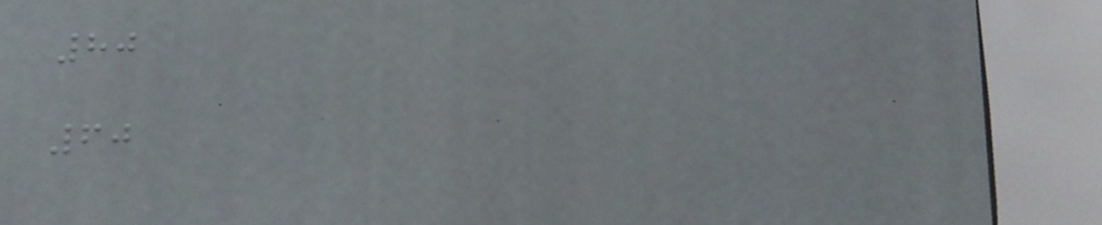80
60
